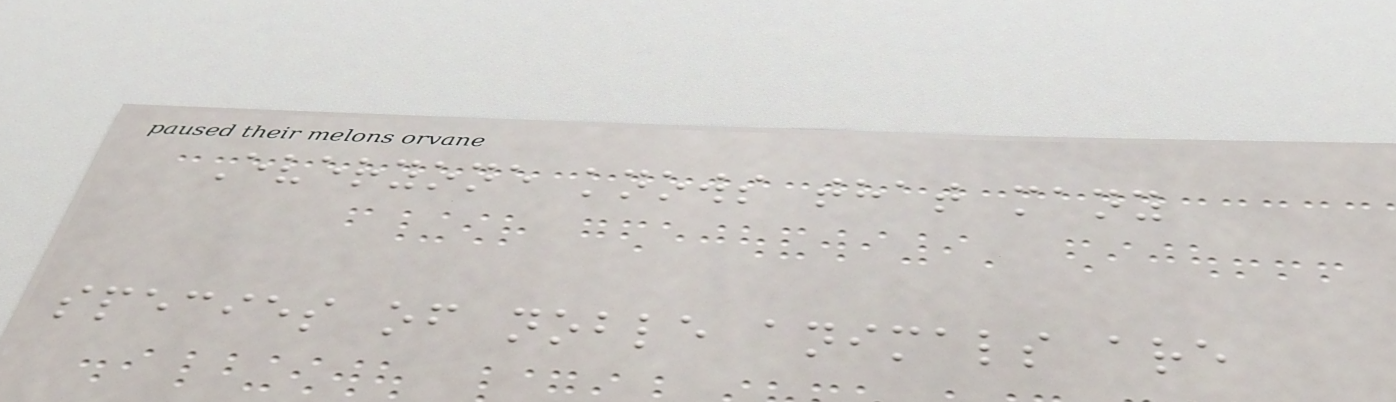Everyone knows that many
species of noble animals are
